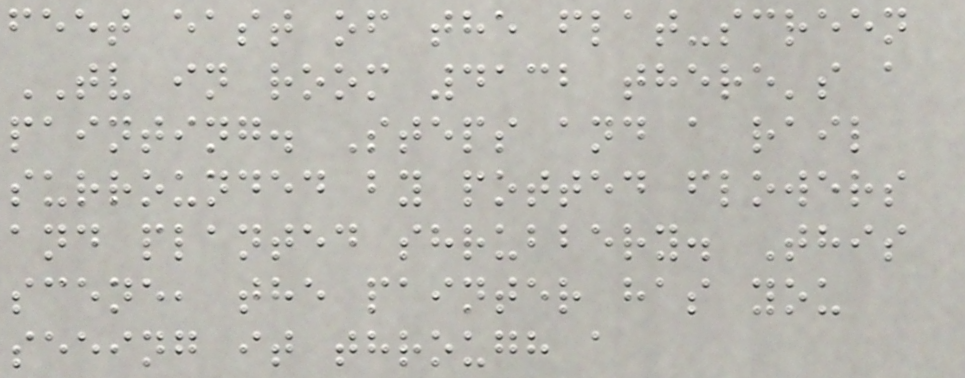feet east of the flat-screen
TV in room 4132 there's a
painting. Steps and a rail
surrounded by potted flowers
and planted shrubbery. This
scene, the painter has you
seeing it through a
